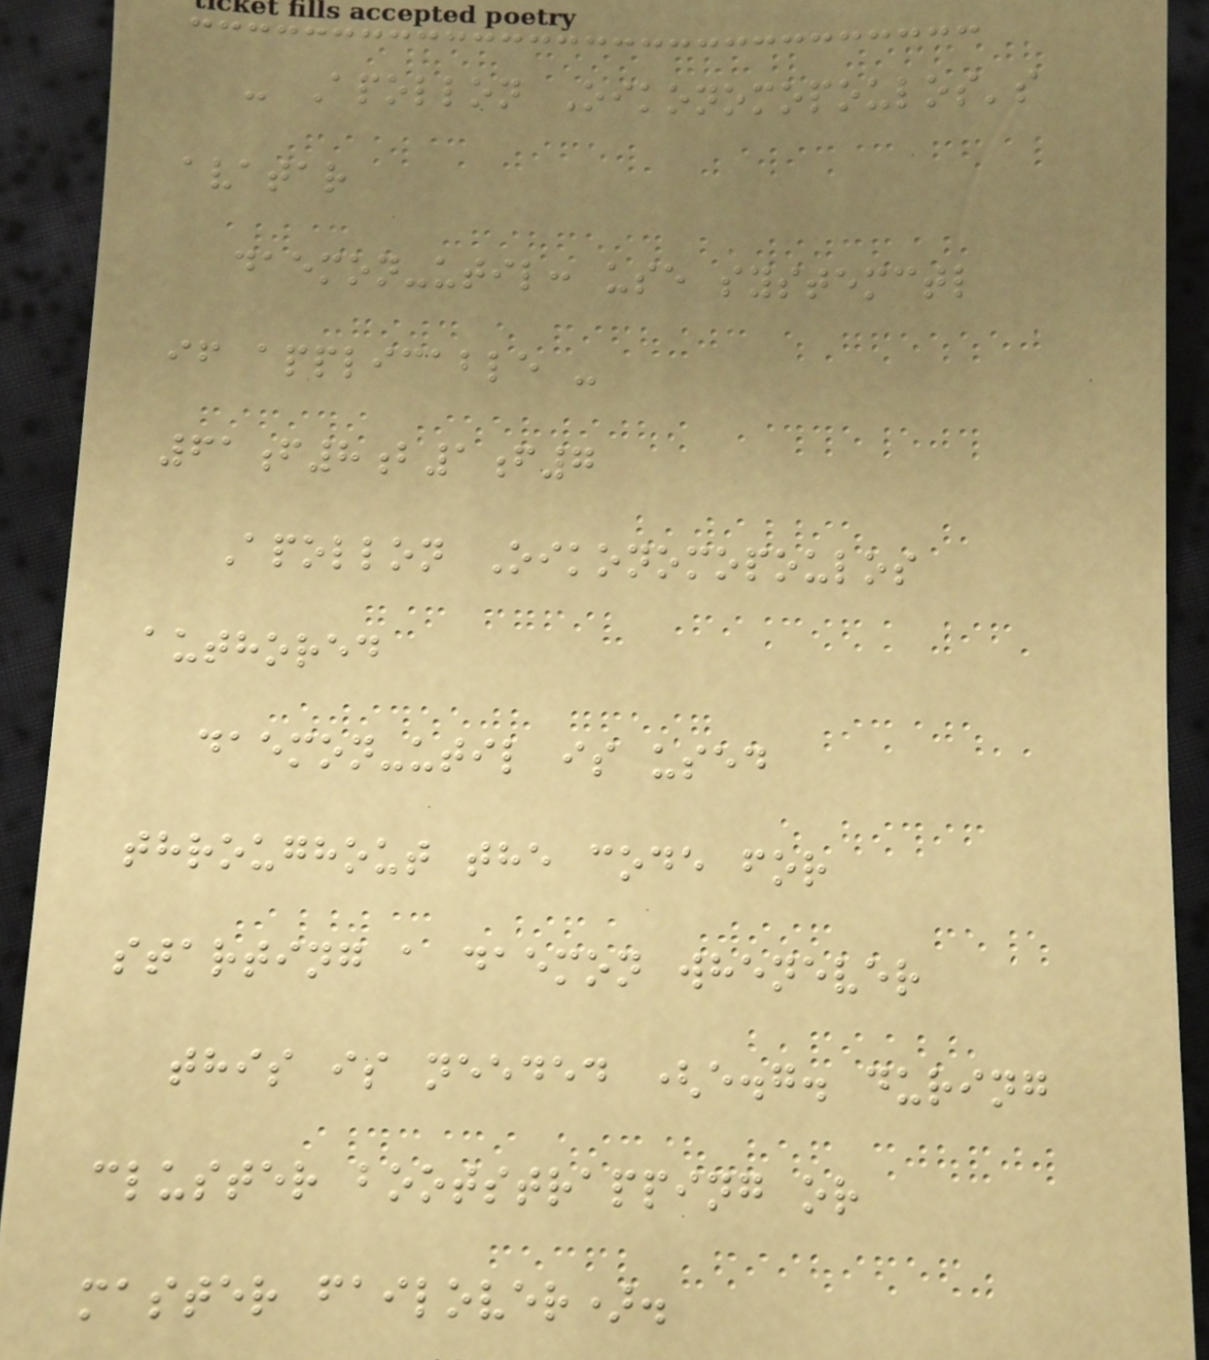- Apollon Oikonomopoulos's
avatar
daemon-util: use systemctl
if applicable -
61f8b1f7
Apollon Oikonomopoulos
authored
daemon-util is used
throughout the code for
starting a daemon whenever
this is needed (e.g. during
cluster bootstrapping or
master failover).
